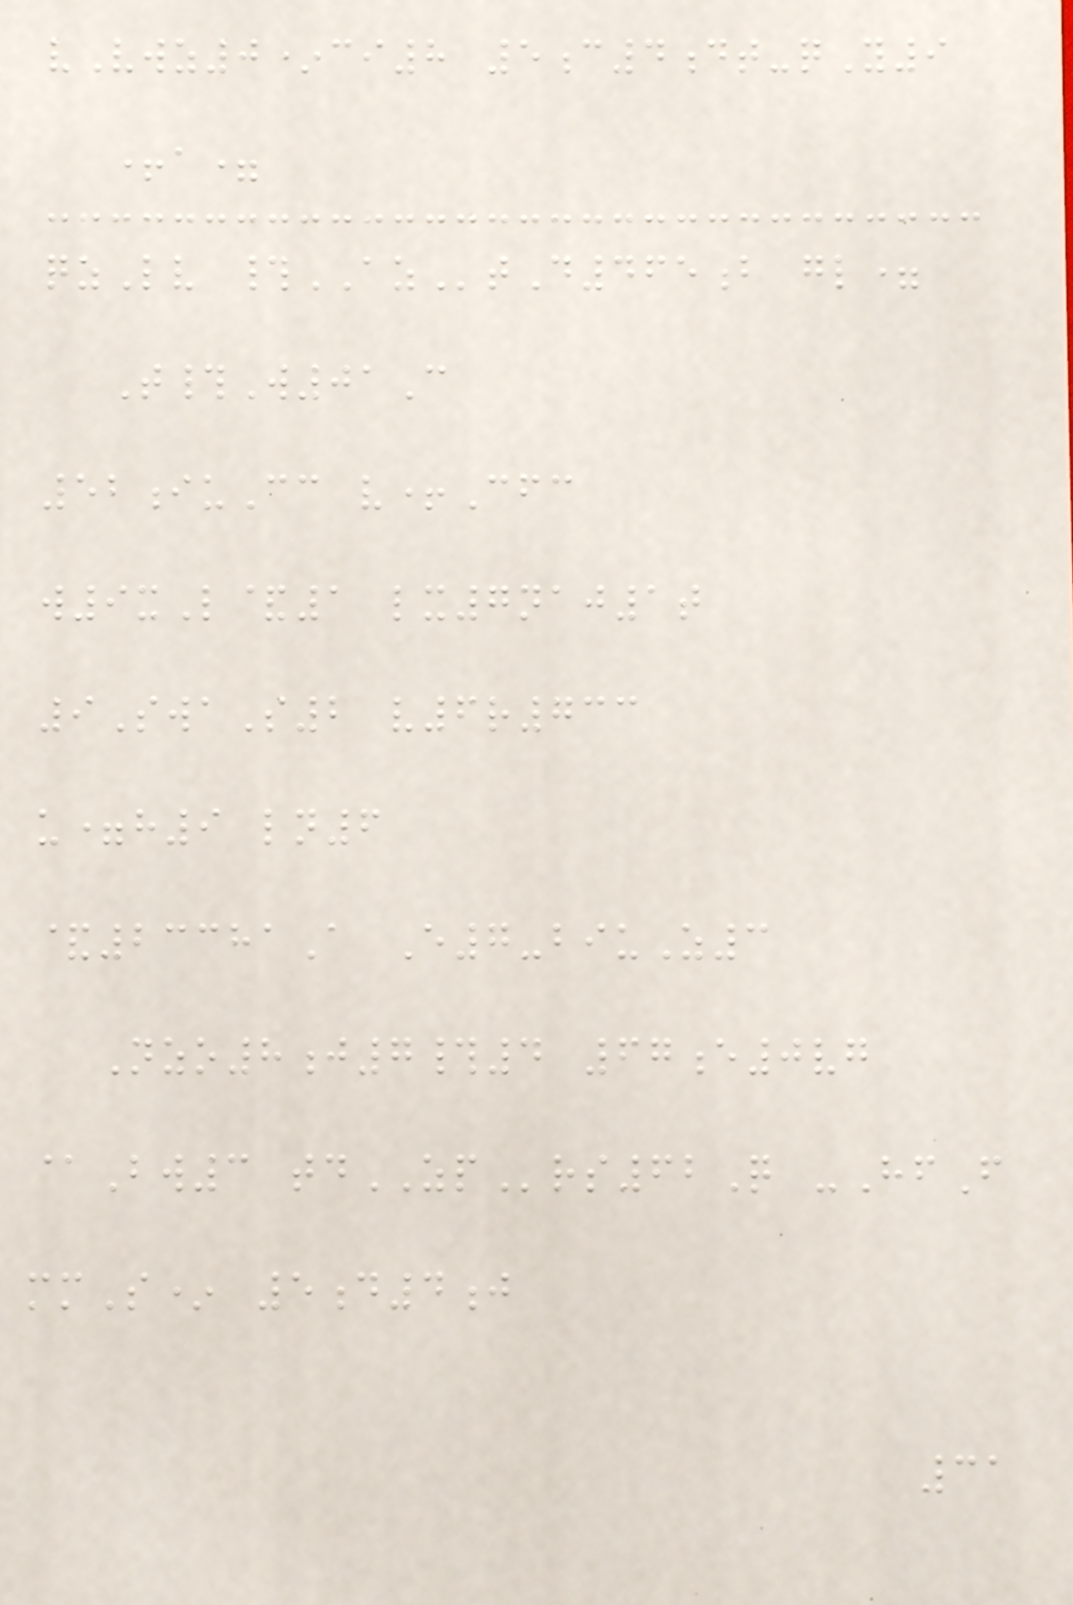vVwz0*ci8 5c4dt-qY9
+a=
qzLv #AZtD465b gl=
T#W01C
52iuCc v+Cfc
w9xL&1 lx7naj1t
9SwaS2 v6r733
u=h9 ln6
&23381A E7-biuZ3
Nzo8j7#4 67e0vg
@Bw3 tdZPrs62Q -HfF
mmS* 5d4j
31
